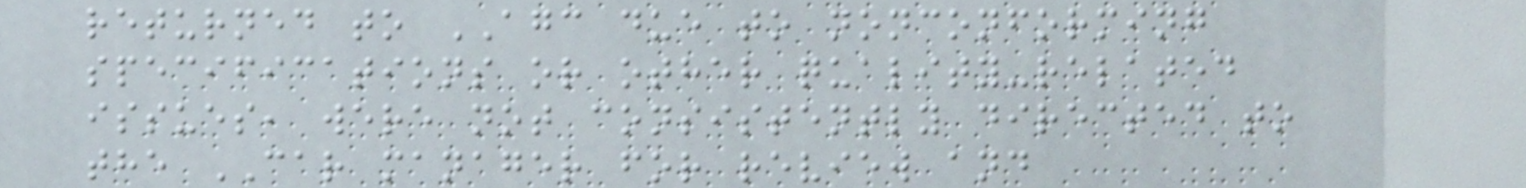returned to AGC due to nonconforming
specifications or other quality-related
issues, were not consistently directed to
the CAR manager for review and
